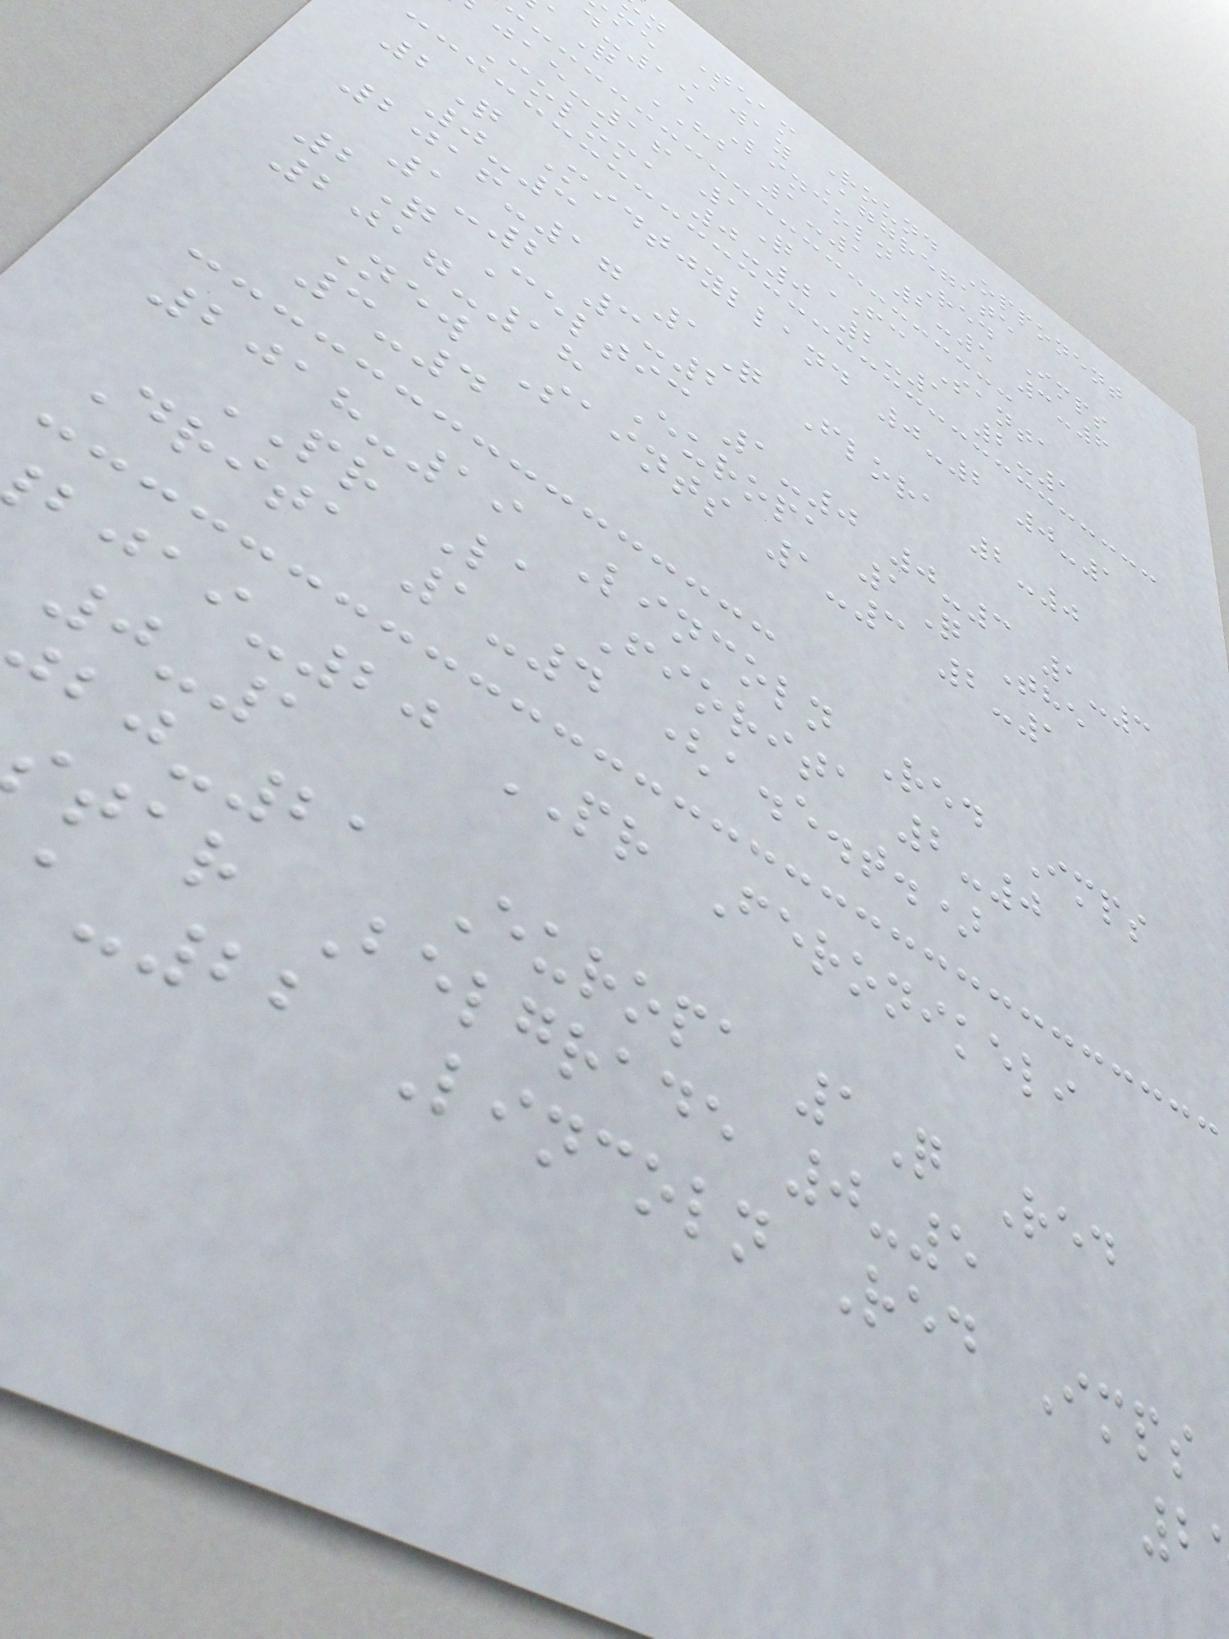n Team Round Opponent
me Away Aggregate
-15 Lincoln Red Imps
Q HB 1-1 2-5 3-6
-16 1Q FC Santa
Coloma 0-0 2-1 2-1
2Q Midtjylland 0-2 0-1
0-3
2016-17 1Q Flora 2-0
1-2 3-2
2Q Celtic 1-0 0-3 1-3
2017-18 Europa 1Q The
New Saints 1-3 2-1
3-4
2018-19 Lincoln Red Imps
PR La Fiorita 2-0
Drita 1-4 (a.e.t.)
-20 PR Feronikeli
0-1
-21 Europa 1Q Red
tar Belgrade 0-5
-22 Lincoln Red Imps
